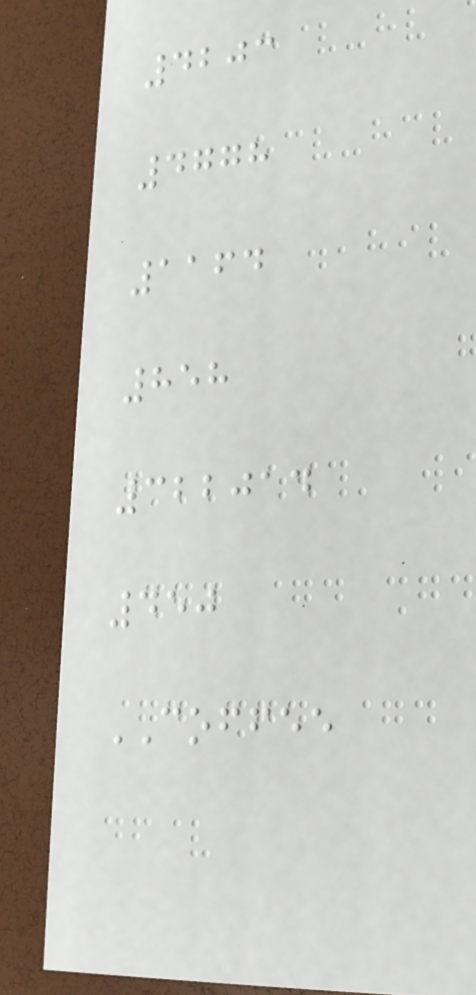4203
4778
1164
858
322014
450
COFFEE
